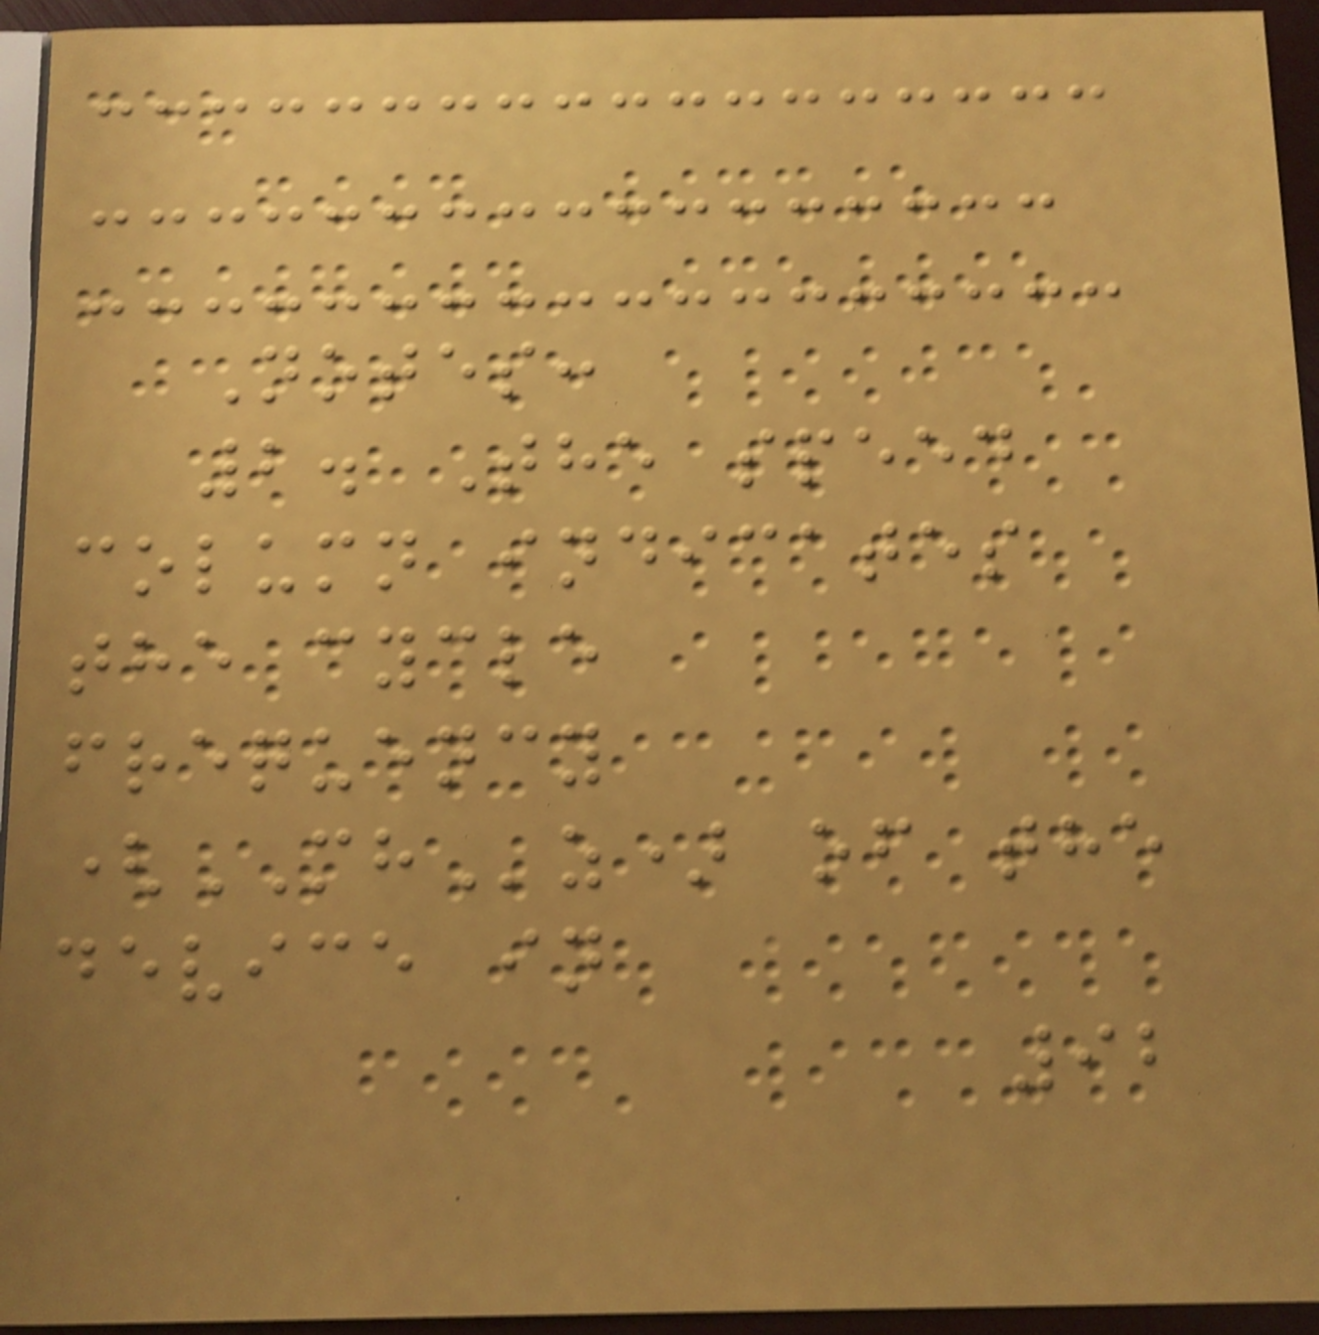Notes:
2. The speed
column indicates
the cycle
frequency
(MHz) of the
device in
92
